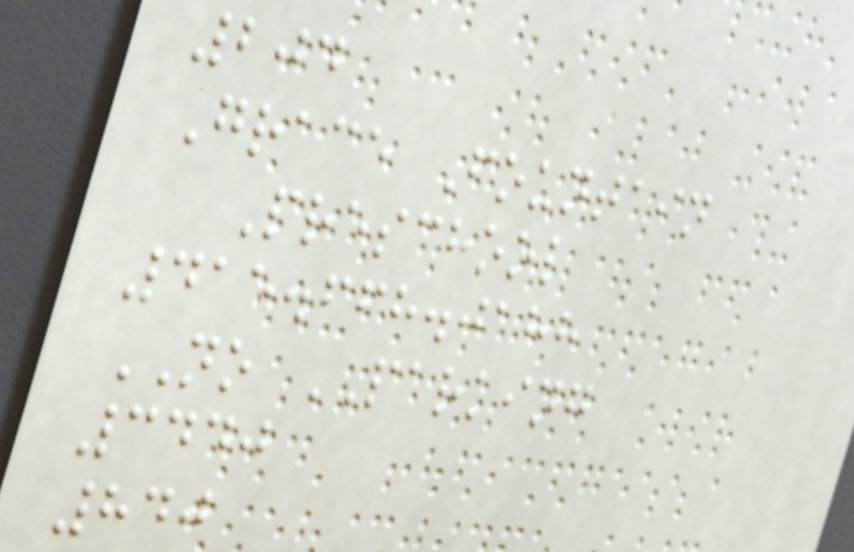204
Grace Fountain
Preschool
415.668.0188
NO PARKING
3440
840
